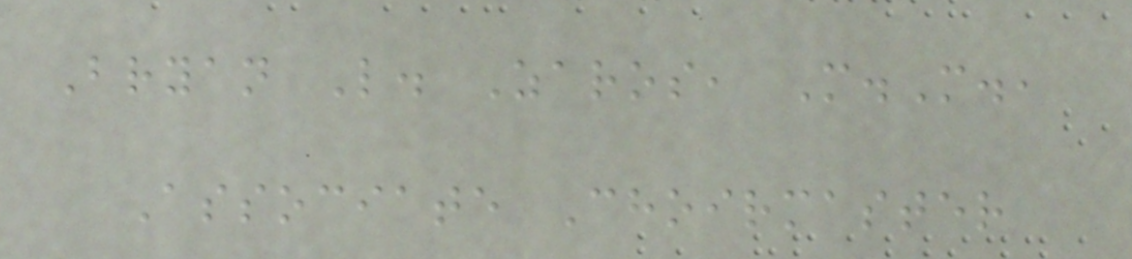Bryan L. Zaros, M.M.,
Associate Choirmaster
